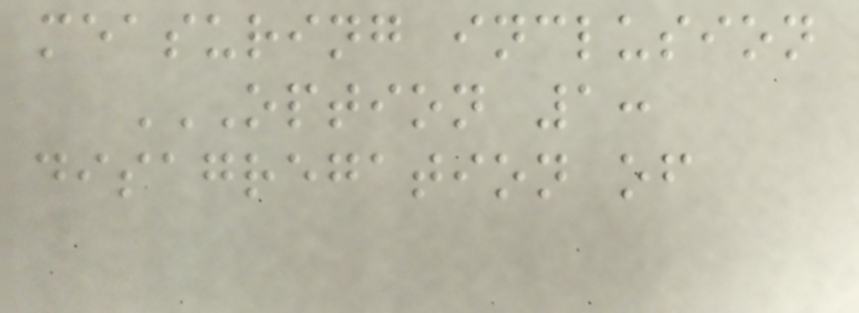measuring inclusion
OPTION 1:
DISAGREGATION OF
